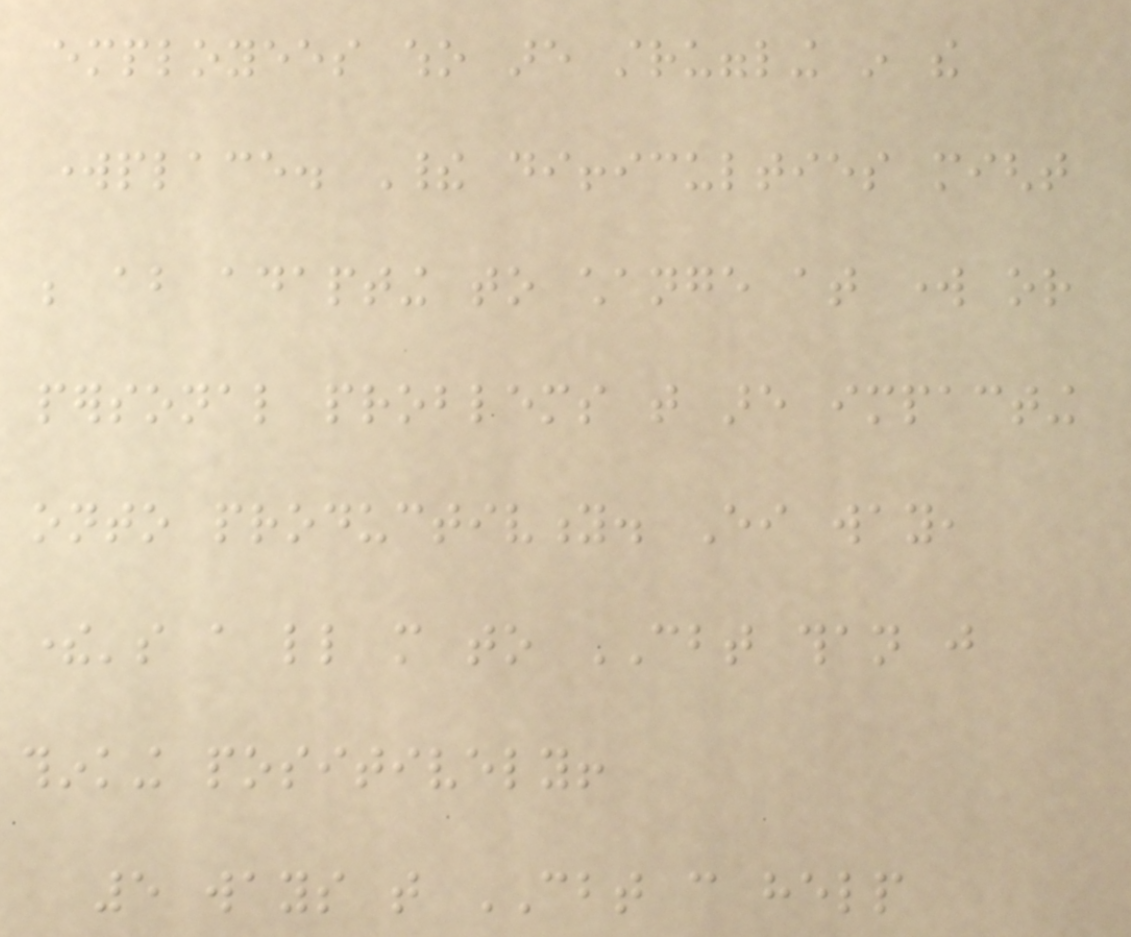employees who are struggling in the
workplace. Their difficulties might
be about adapting to change at work or
personal problems that are impacting
onto productivity. Either way,
there's a little more to CBT than just
thinking positively!
5 ways that CBT can help
